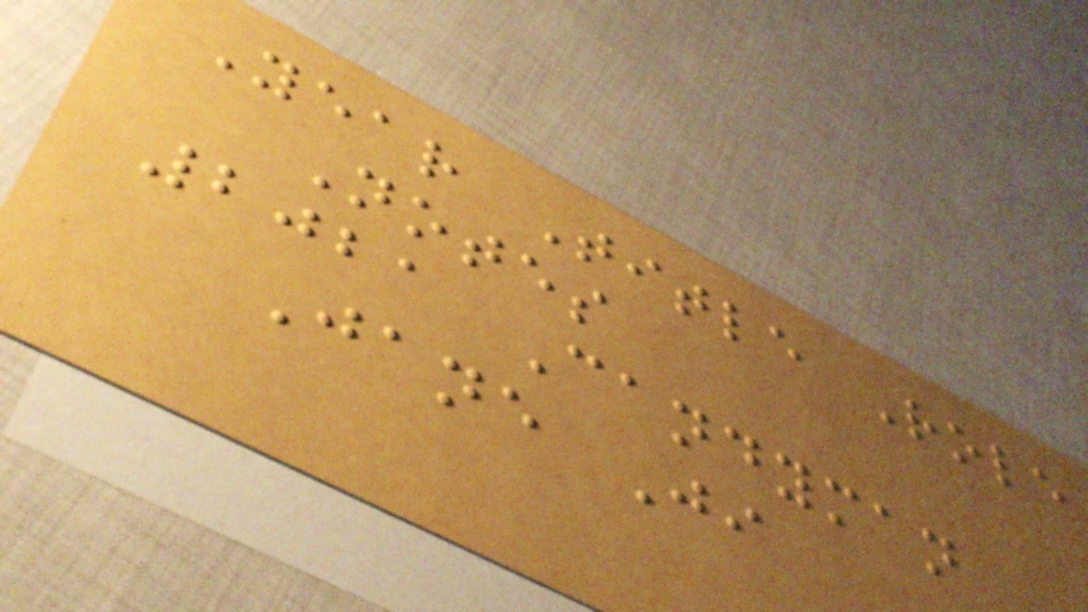Year Title Role
Notes
2021 Candyman
Jane Ji
